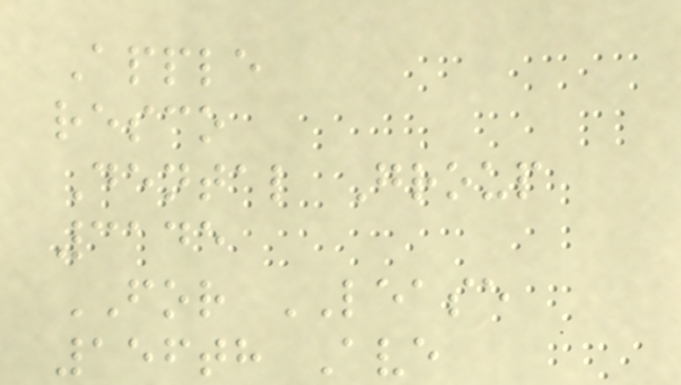Apple
resco
Dental Group
3145
FOR LEASE
156th Ave
